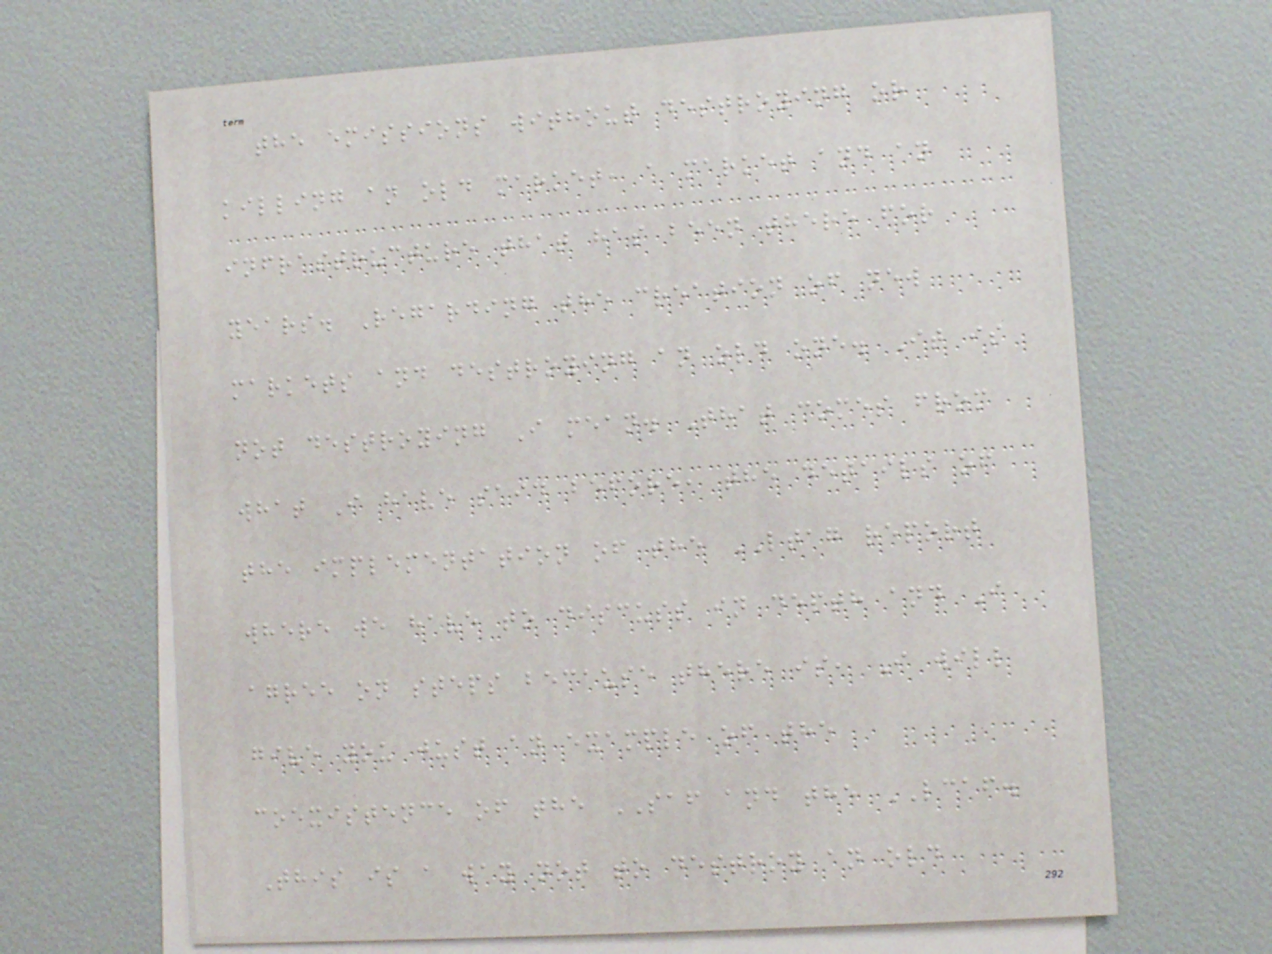the emissions without destroying or
killing an old market, a market and an
infrastructure that has been there for
years. Regarding the creation of new
markets and destroying an old one. It is
not destroying I mean. That comes from
what I have said before, the details of
the implementation of the LTAG report
where we have to discuss in depth and I
agree on steps because there is, I will
give you just an example of the
coexistence of the SAF and the LCAF.
This is a way not to destroy an old
